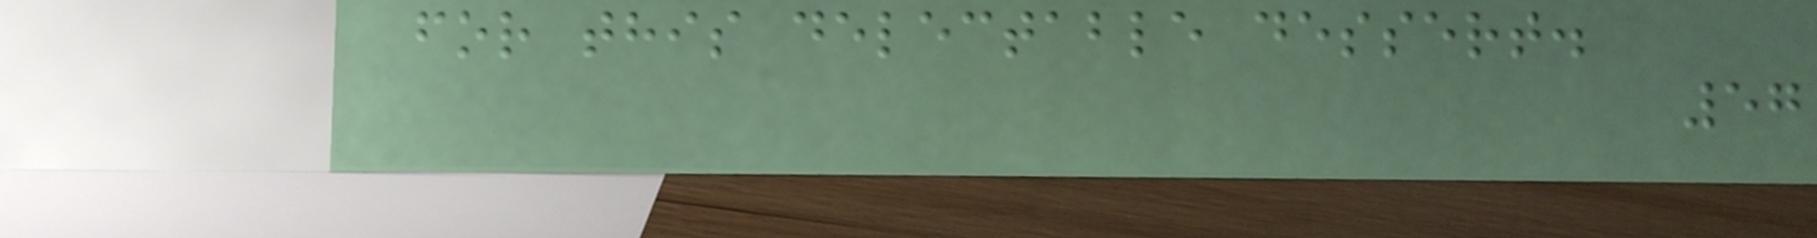for this delectable dessert.
57
